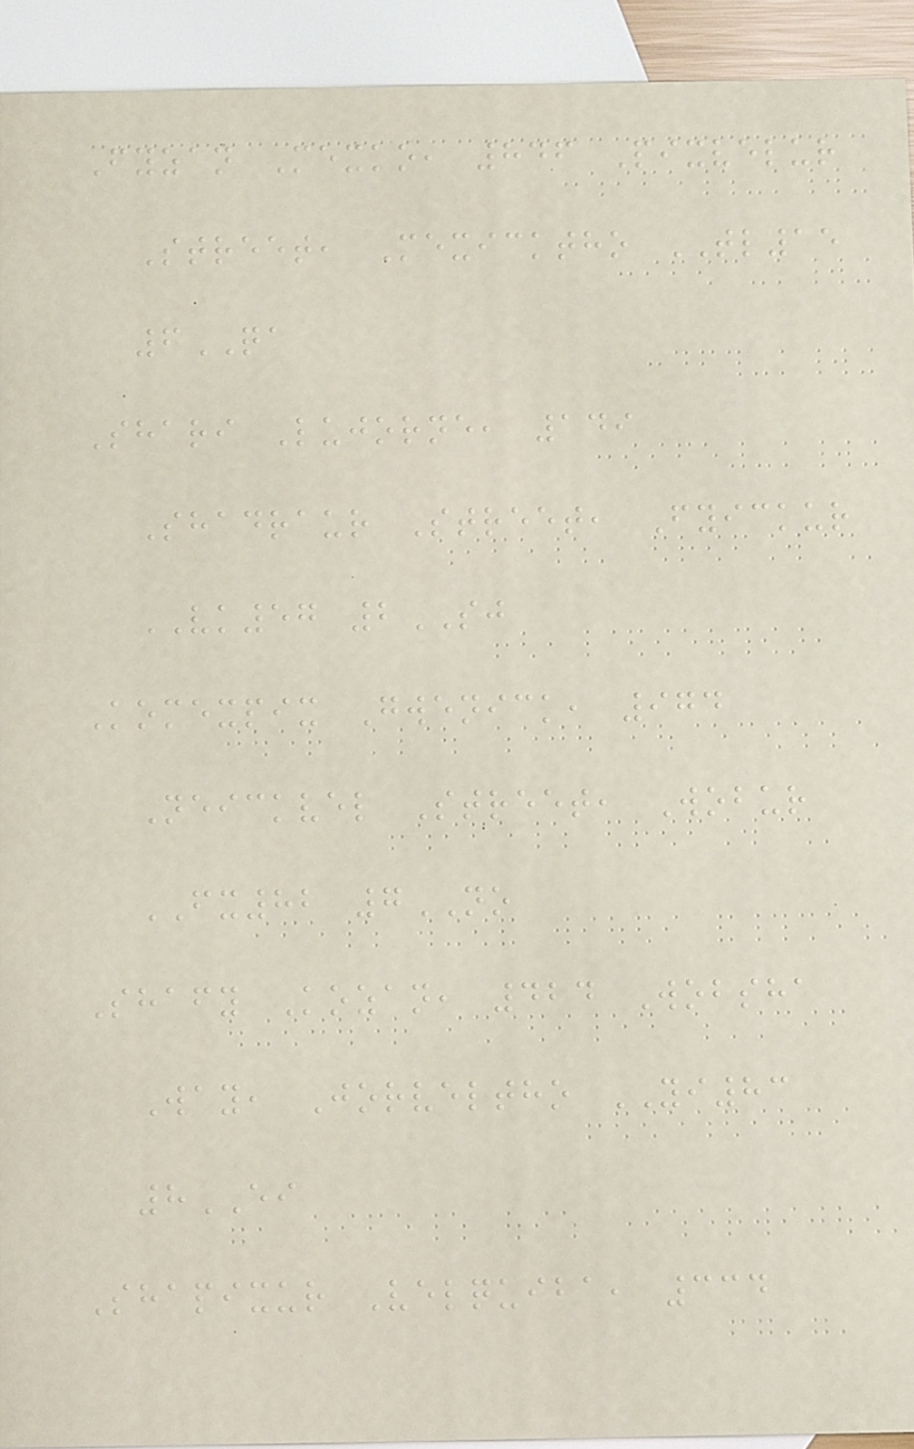Fyzan Mexko, 846 Pixvelur
Street, Mexicktho TL15
6QA
Shari Lujorne, 149
Shadraur Street, Fyickur
VK57 2SJ
Komexpix Gwenick, 974
Neickvel Street, Wobur
FX82 7NO
Shafy Kozan, 424 Wobsha
Way, Jorveltho YI83
8EI
Shapixur Velquiba, 334
